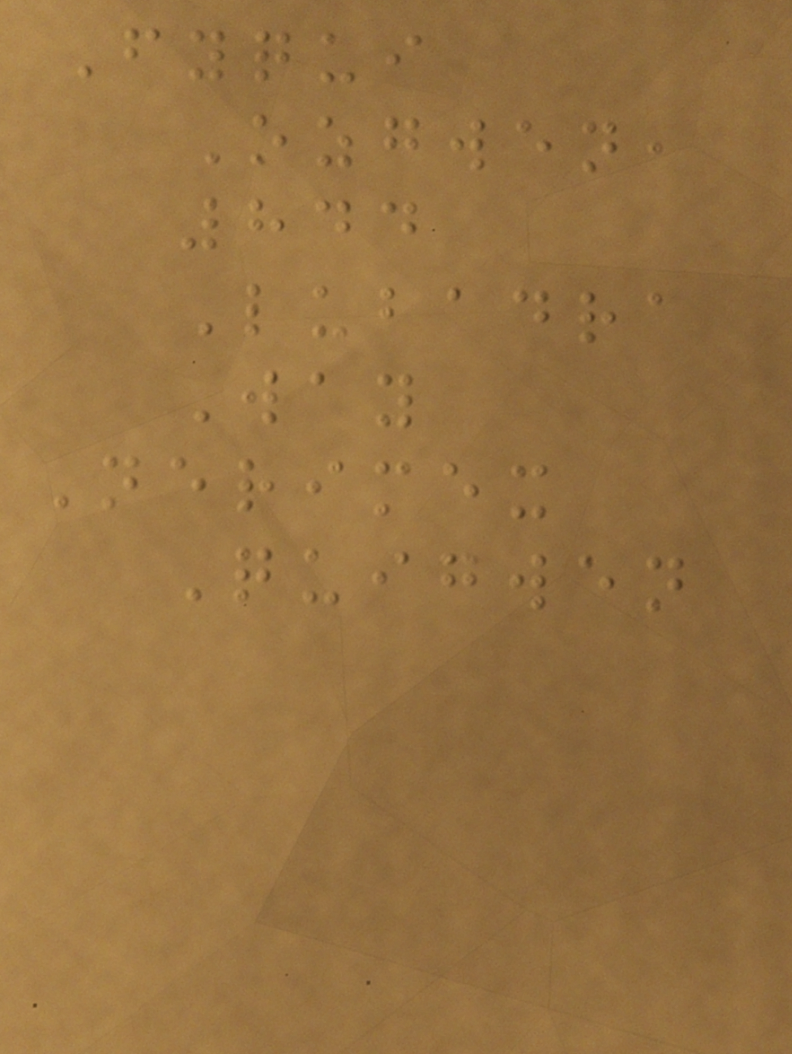Fyqui
Ozgwen,
844
Lubadra
Way
Nerimex
Quigwen
